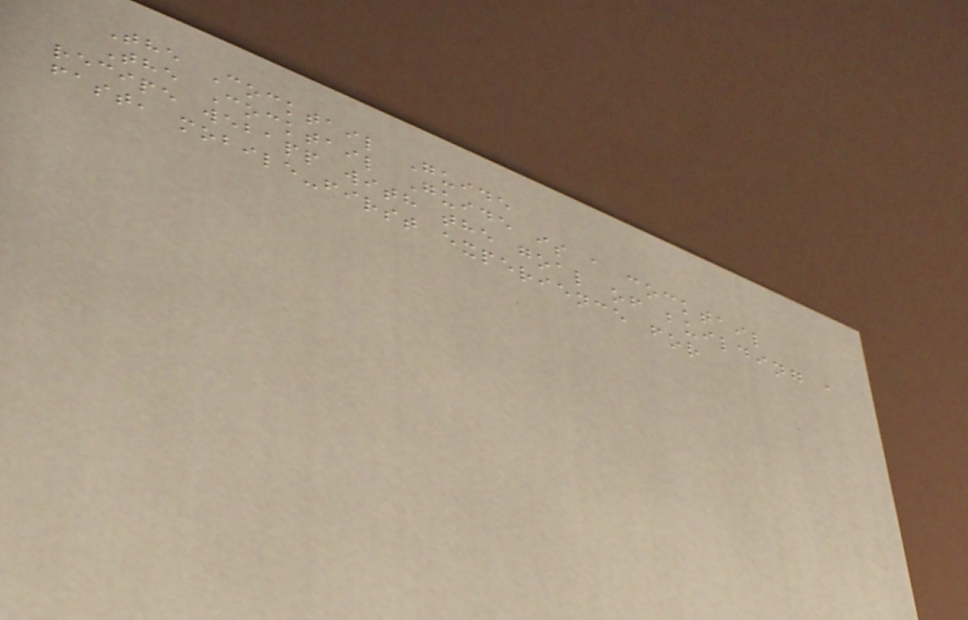The Cocktail Guide
The Cocktail Guide is a cocktail
recipe webapp with the goal of building a
fast, mobile-first experience for
